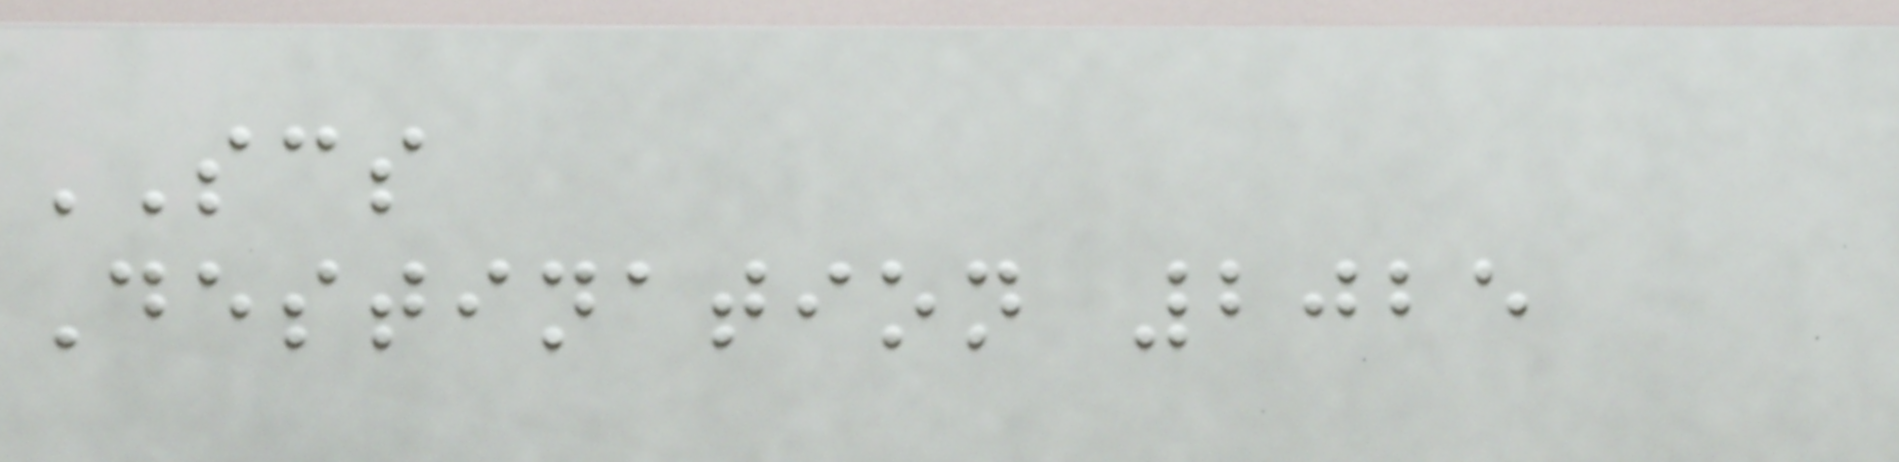SCS
Destination 2025
